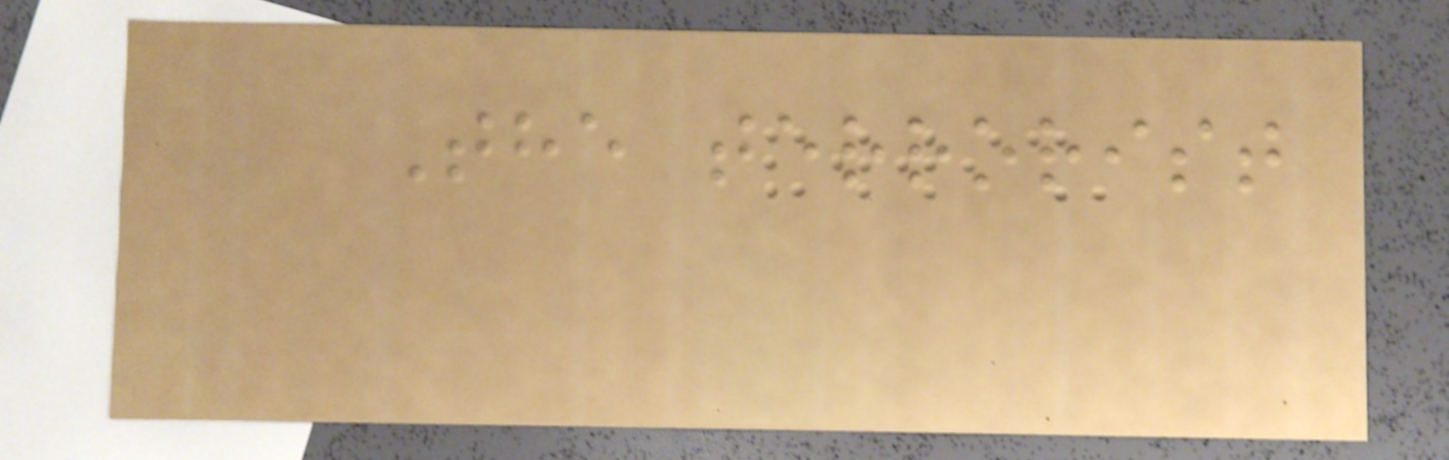The terrorist
